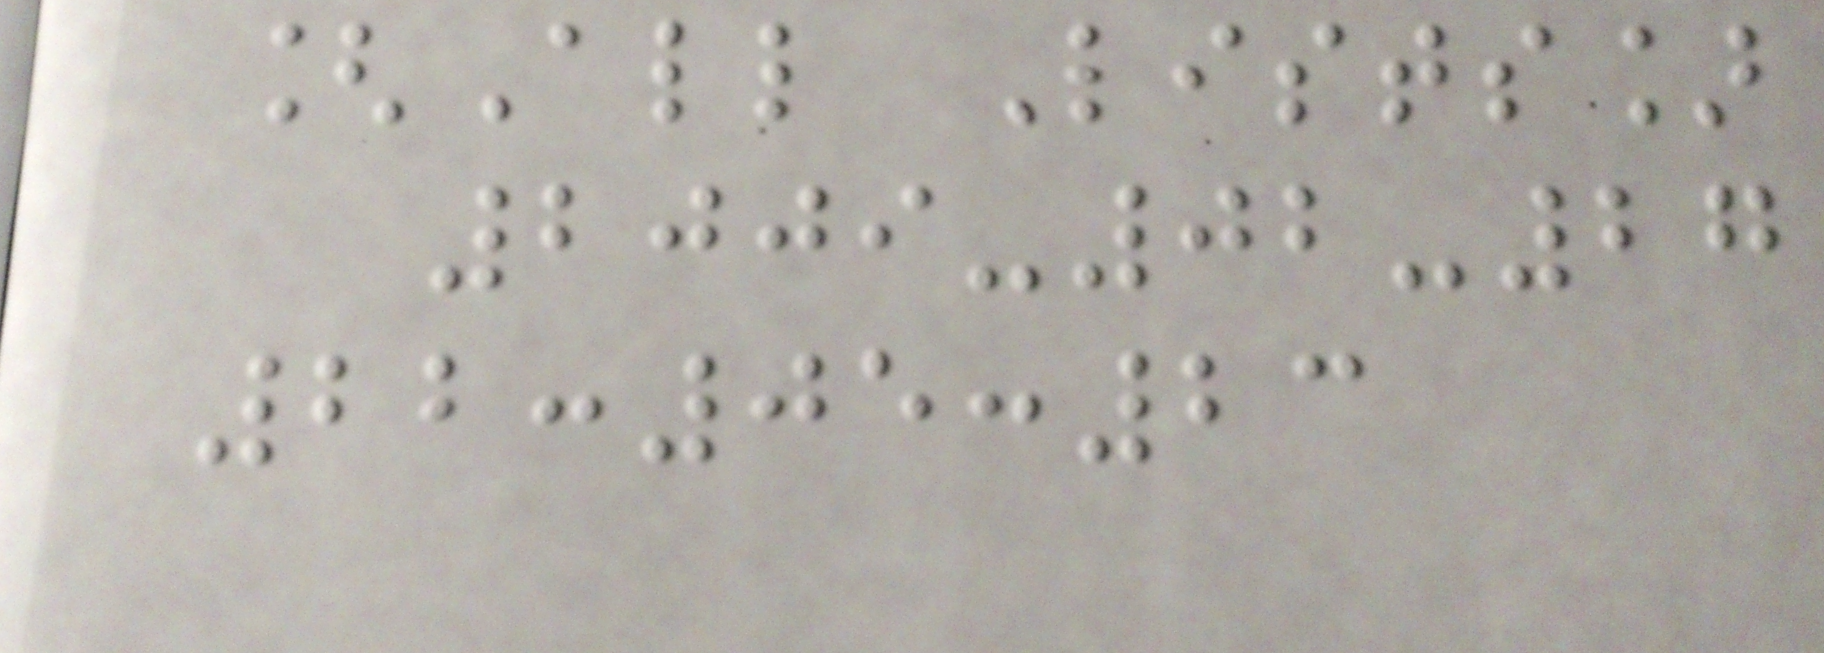[All Lists]
2009-02-27
22:05:23
